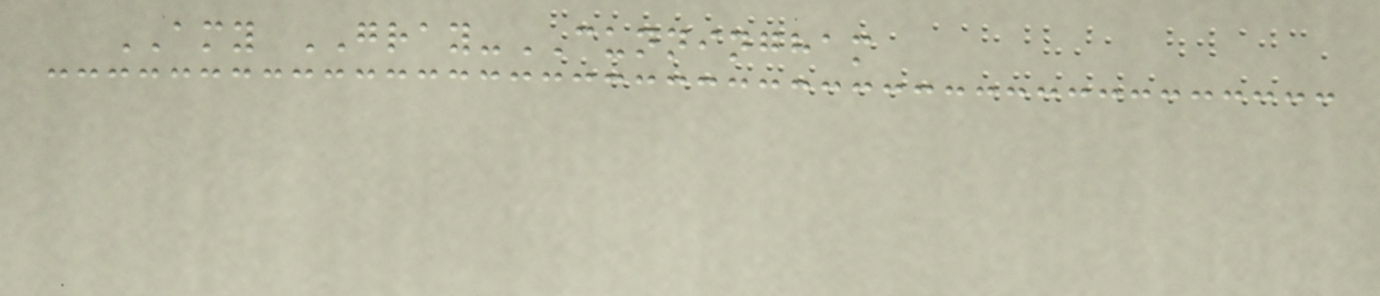AMY GRAY-CUNNINGHAM
